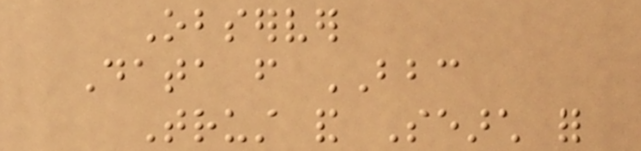Observer
Data from BBC
Trust and Search for
